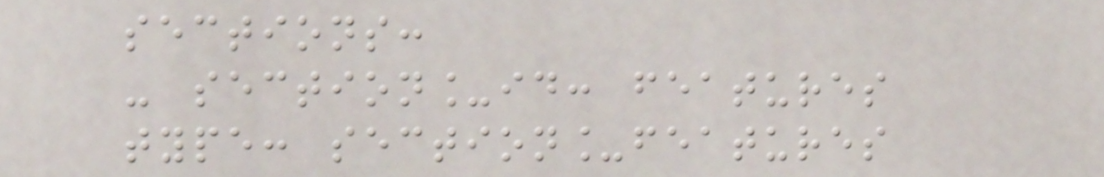sections:
- section_id: features
type: section_features
